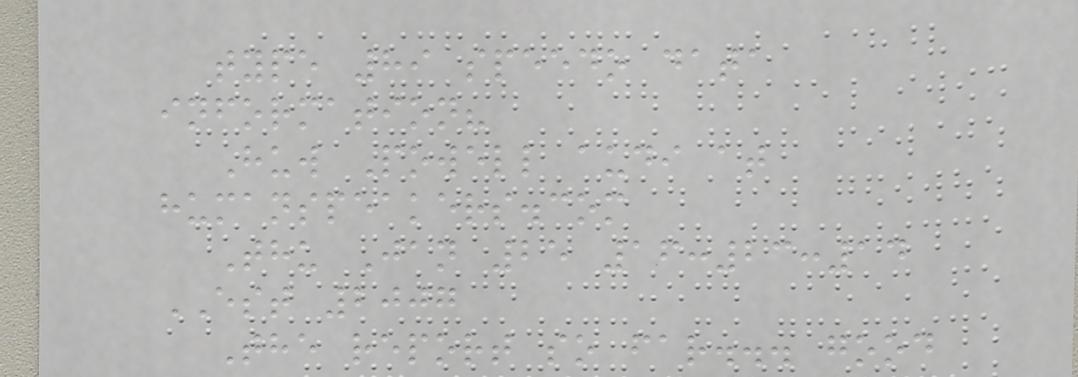type 89 speedo data
information?
Huw Powell audi at
humanspeakers.com
Thu Jan 25 16:23:14
EST 2007
The report so far... good
